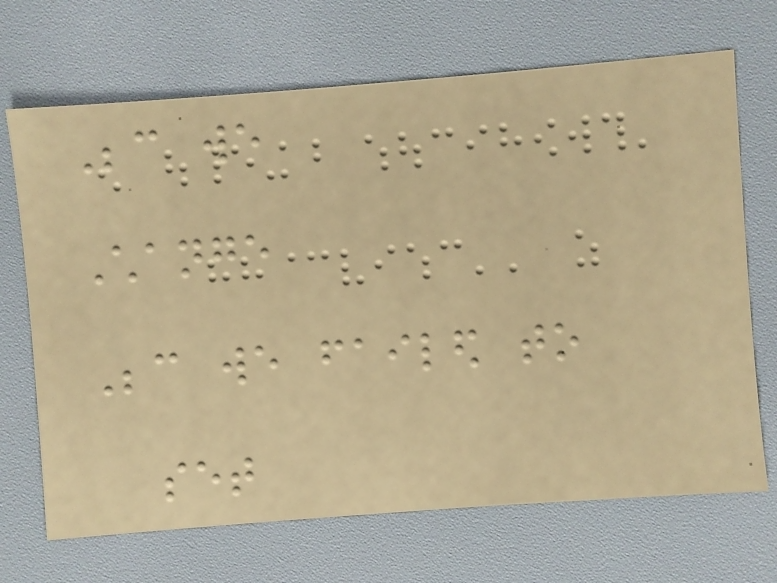Because we
Change
Because we failed to
set
